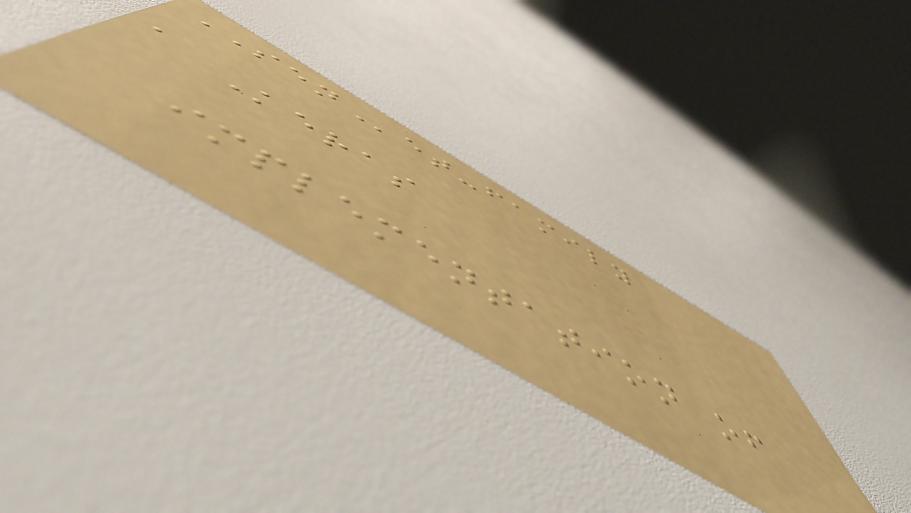SENet-family
a Keras
implementation of
